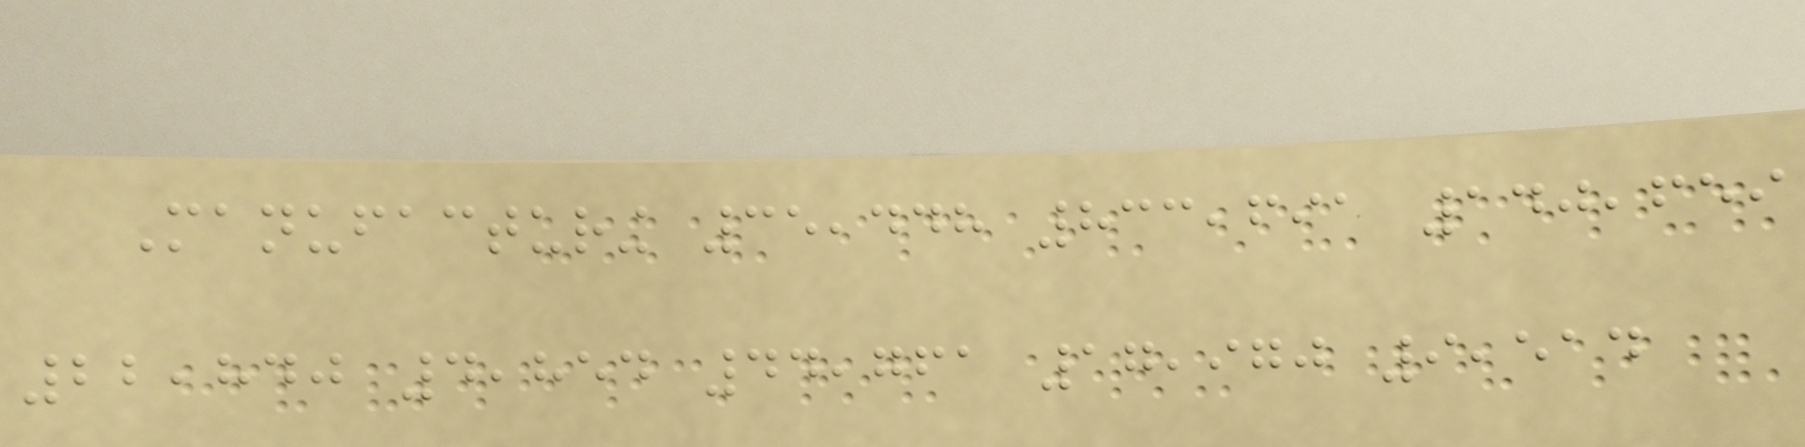Manufacturing 35,448 833,691 140,659
22,840 4,854 44,761 17,970 9,514
